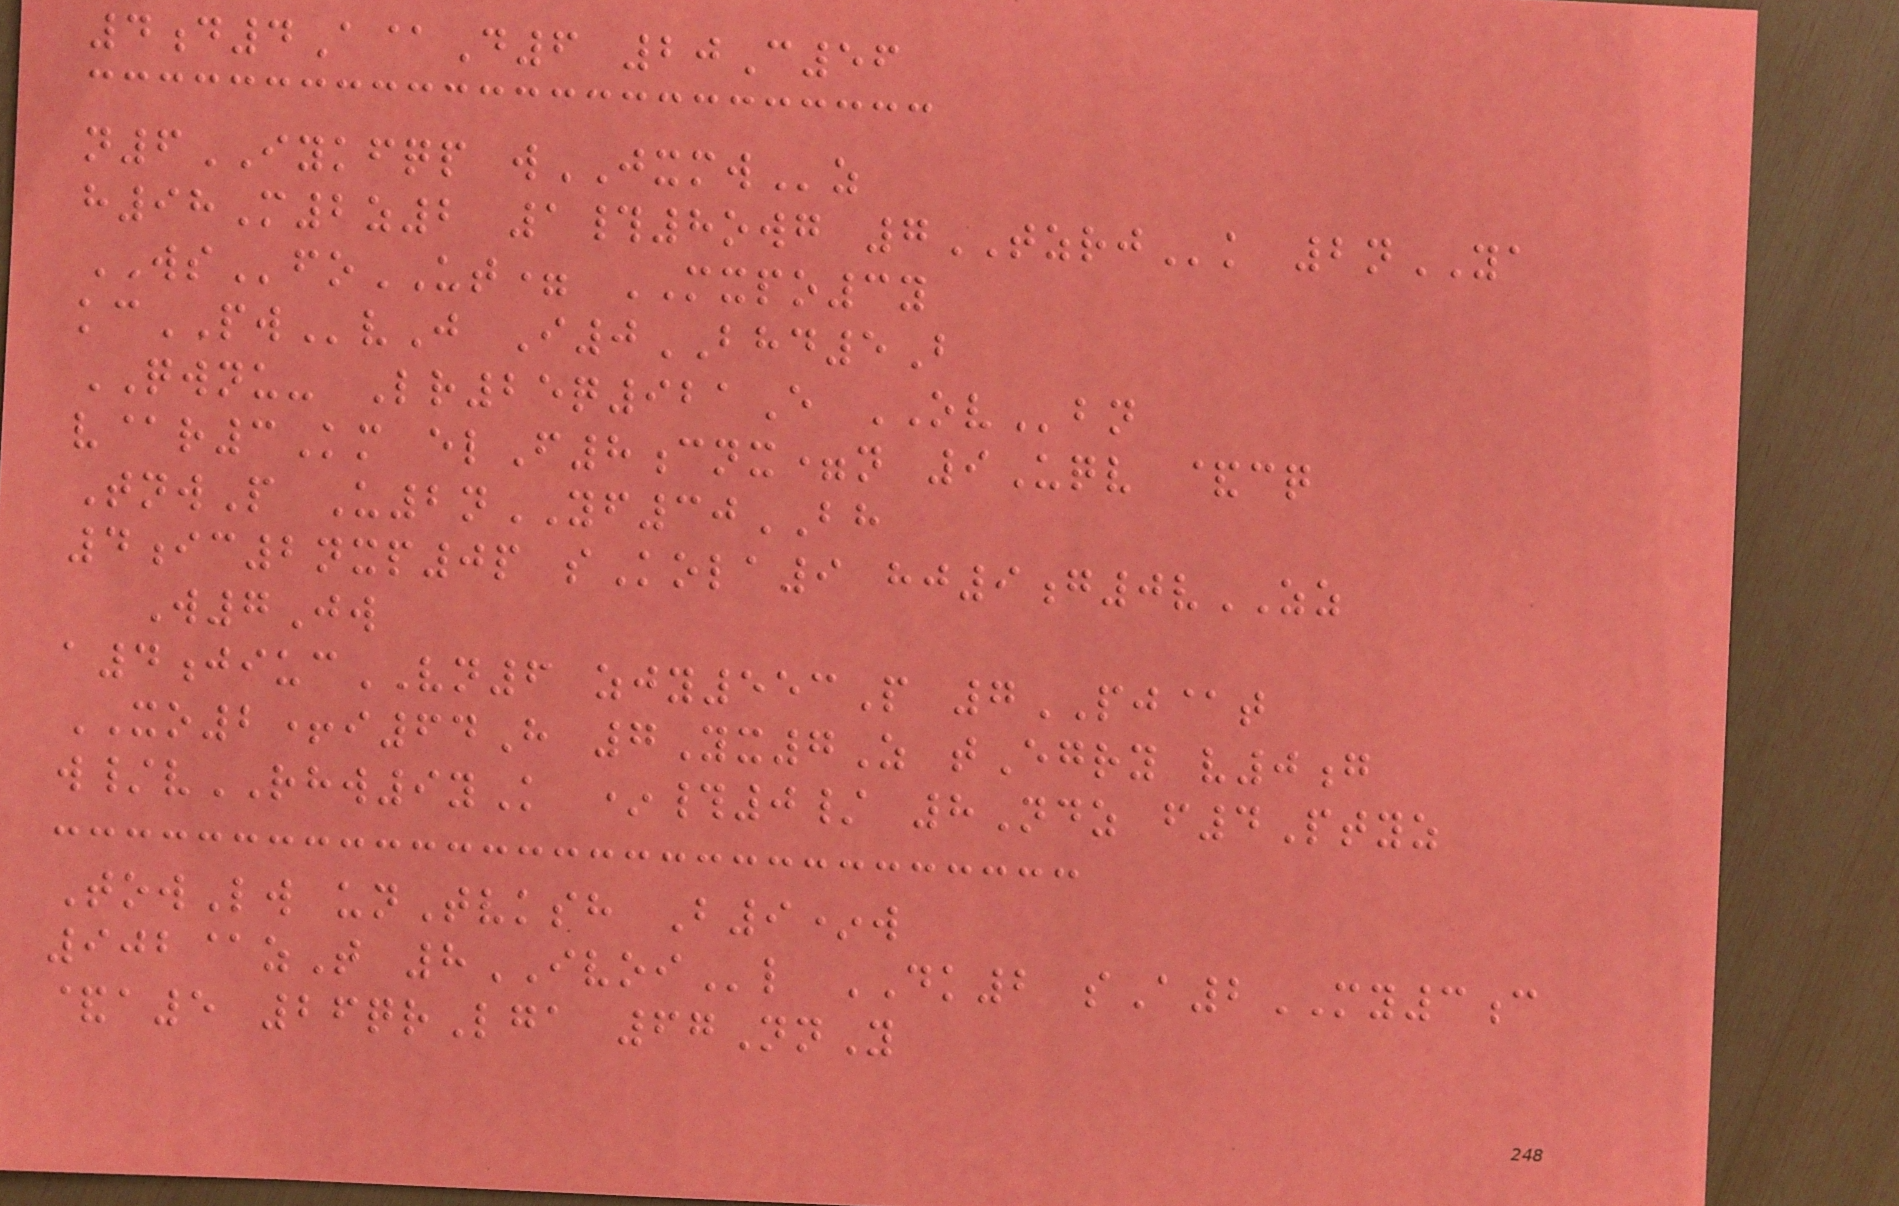4d4A@D6 20C56
n6IYKFQP wJXMWz
h98M2z2 1#8owg 7TZRJk 2nYA
WSfoUT= MXPO3y
kcPWvJ I0BHD5B
QWNU- Lr25q921E OVbn
v@r3Km elF8cnx=n 9Uqv &cq
TnwP U2nYF30BH
4ic2nxp0p sKola9 hj9g0vZZ
W7Jw
a4jiucVN6 zjy553P 7PJ@t
XO2+i64H 7Yx7Z tEgry v0g
w/vRHW9yK *#0/ 8Ndz f4Ptyz
TowLw unTvksh B9*w
902@zT 8IVOIl DK2 sA2MY3c
&a5 26qrLga 67NnY
